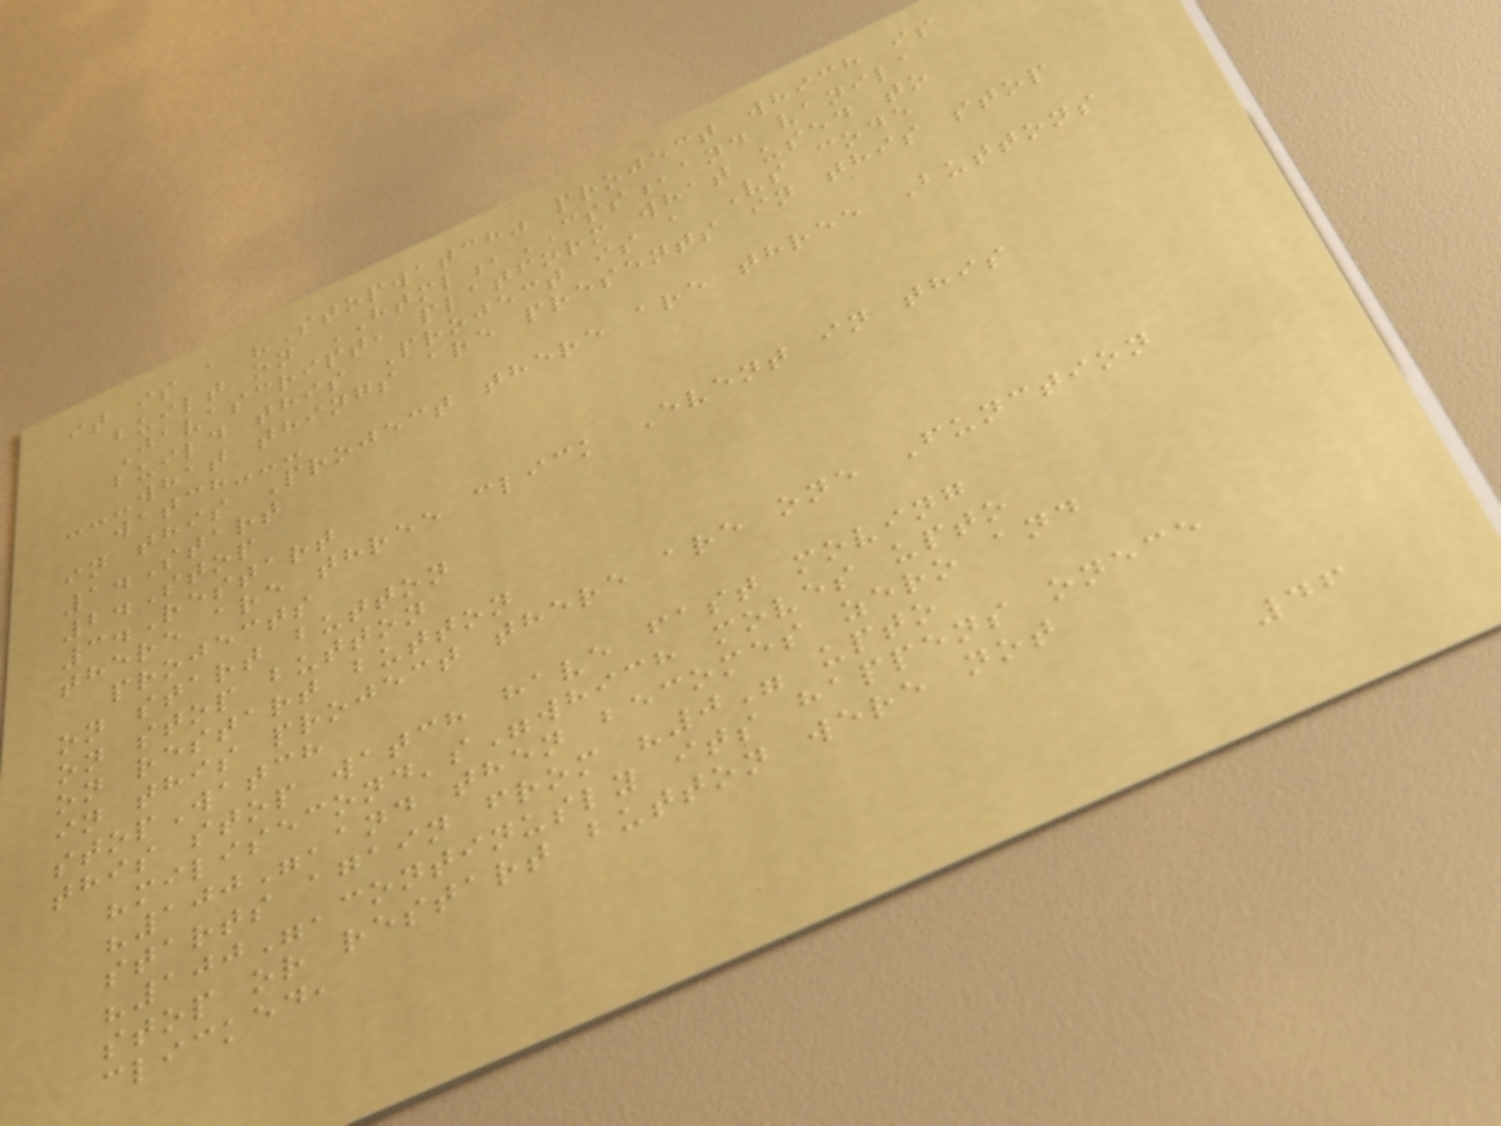it is a "Stopwatch" project which is
built on HTML,CSS,and vanila
Javascript, platform what used to
build this Project is a Vs code
---what things are presents in this stop
watch---
in this Project there are three Buttons
1.Start
2.Stop
3.Restart
there are three click Event in this
projects
on start button
on stop button
on restart button
in this project there are one Function
stopWatch
this stop watch have fast moving
"milisecond's"which moves upto
"100",and then becomes zero and
starts again from "0" upto
"100",continusly its happens onece
stop or restart button were not
clicked,
46
